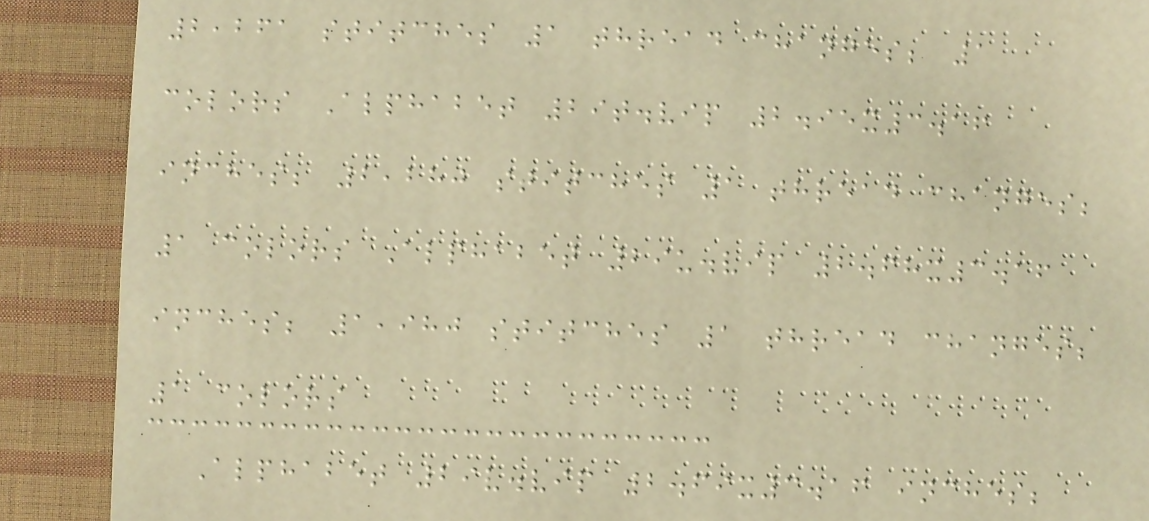2,261 stitches 1 thread changes; 1
colors Alphabet 29t.vip 2.95x3.16
inches; 2,280 stitches 1 thread changes;
1 colors Alphabet 29u.vip 2.68x3.16
inches; 1,980 stitches 1 thread changes;
1 colors
Alphabet 29v.vip 2.69x3.16 inches;
